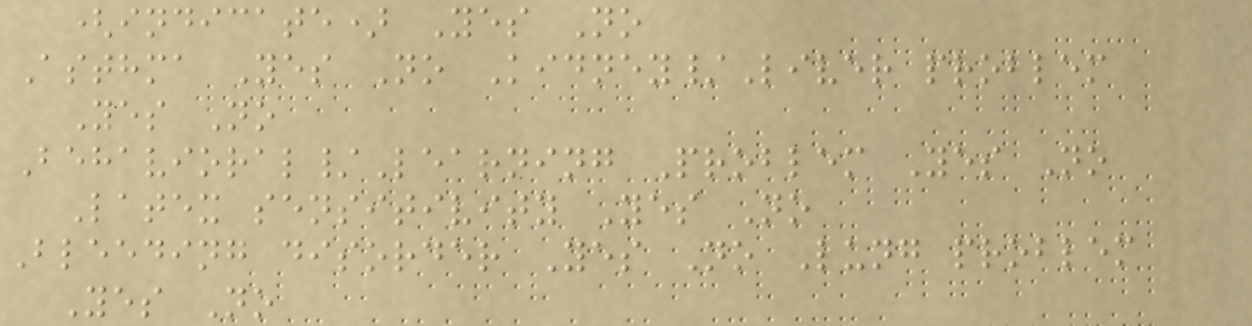(indicate) Yes No
Asthma Yes No Kidney/Liver problem
Yes No
Behavioral/Learning Problem Yes No
Latex sensitivity Yes No
Bleeding disorder Yes No Lung problem
Yes No
